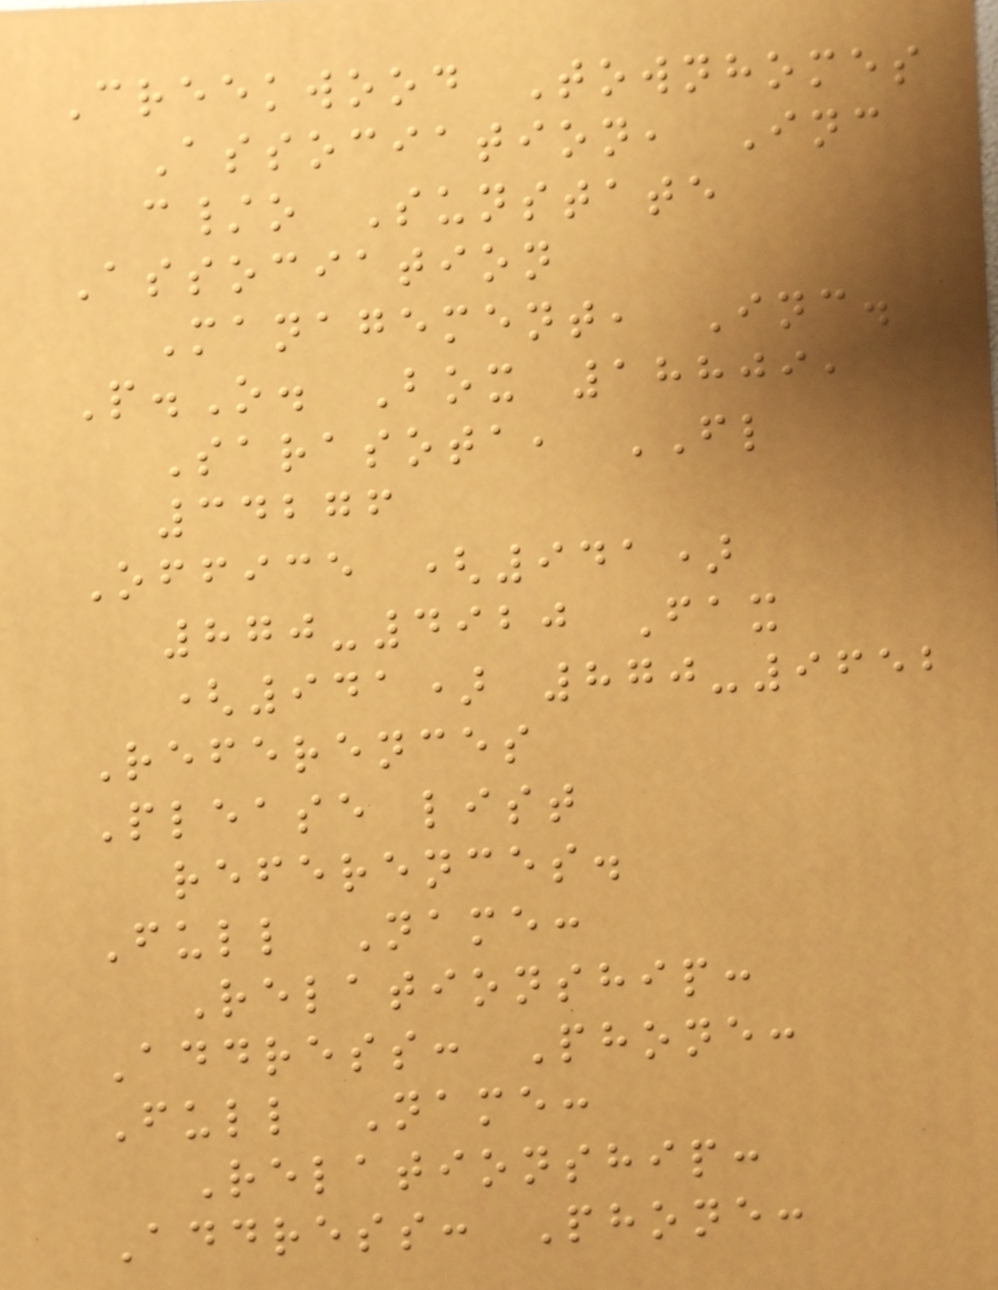Creekwood Townhomes
Association, Inc
c/o Sunstate
Association
Management, Inc.
P.O. Box 18809,
Sarasota, FL
34276
Office (941)
870-4920 Fax
(941) 870-9652
References
Please list
references.
Full Name:
Relationship:
Address: Phone:
Full Name:
Relationship:
Address: Phone:
